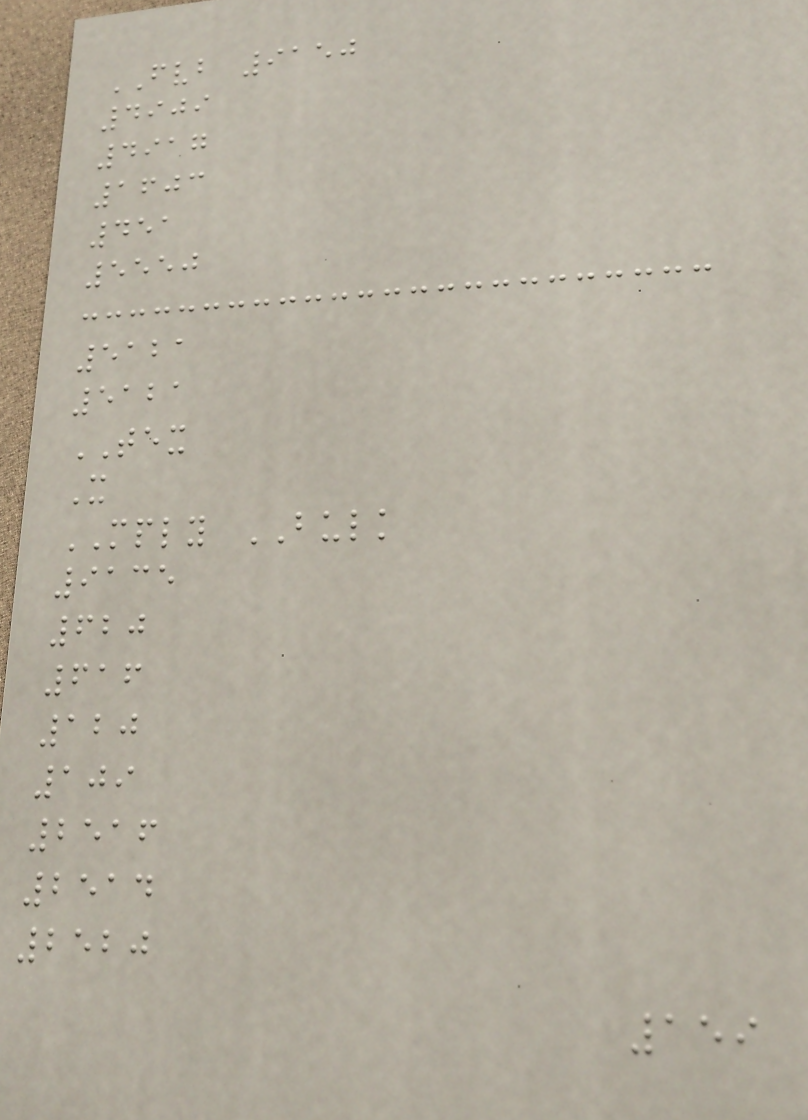FVB 9150
4909
4917
1603
451
5550
5121
5121
TEX
X
MPLY BULK
9135
620
616
120
109
2516
2514
2520
159
